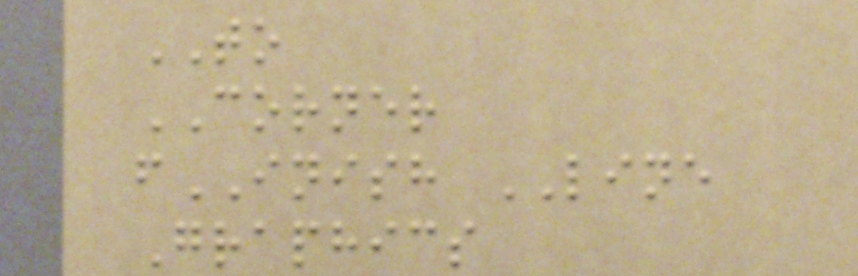TO
CORNER
fINISH LINE
Graphics
